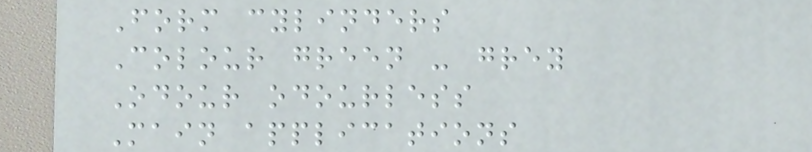Form cylinders
Colour green - grey
Odour odourless
Main applications
